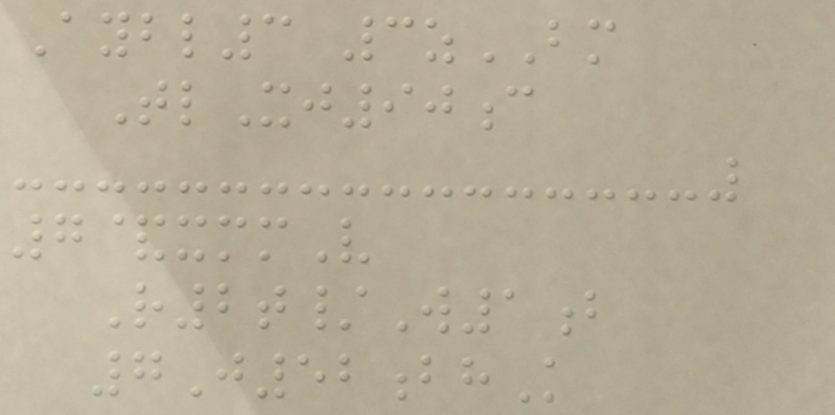Aybl3 3zBM
TlXj90c
7&xmmV
R2t/W1b
7J52bhK
